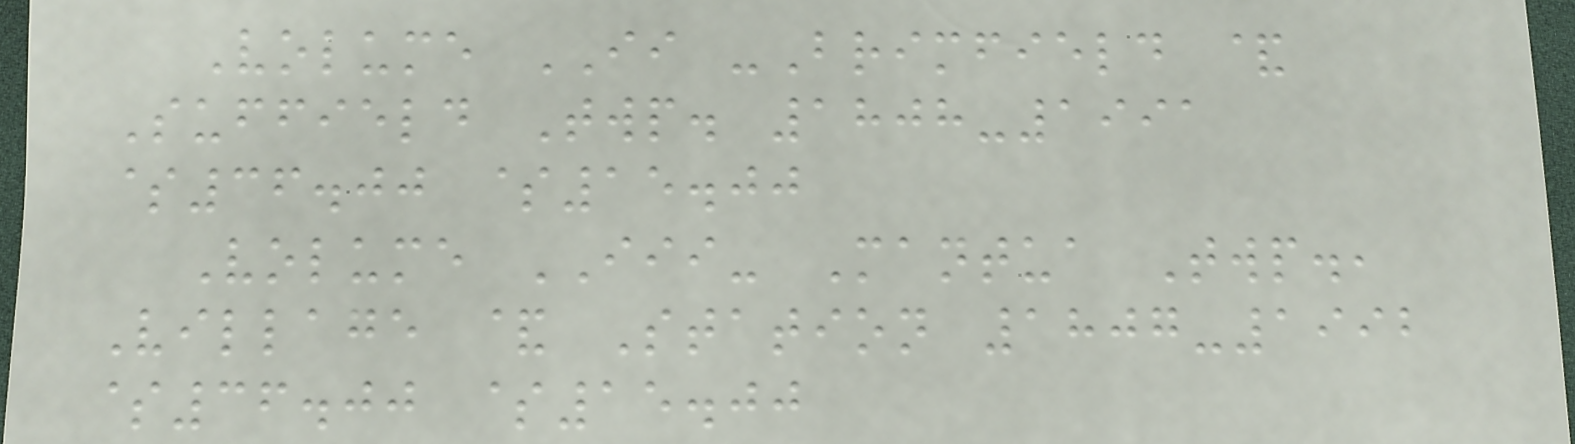Volume II -Brimfield &
Suffield Twp. 1808-1991
$36.00 $15.00
Volume III- Mantua Twp.,
Village & Station 1807-1992
$36.00 $15.00
